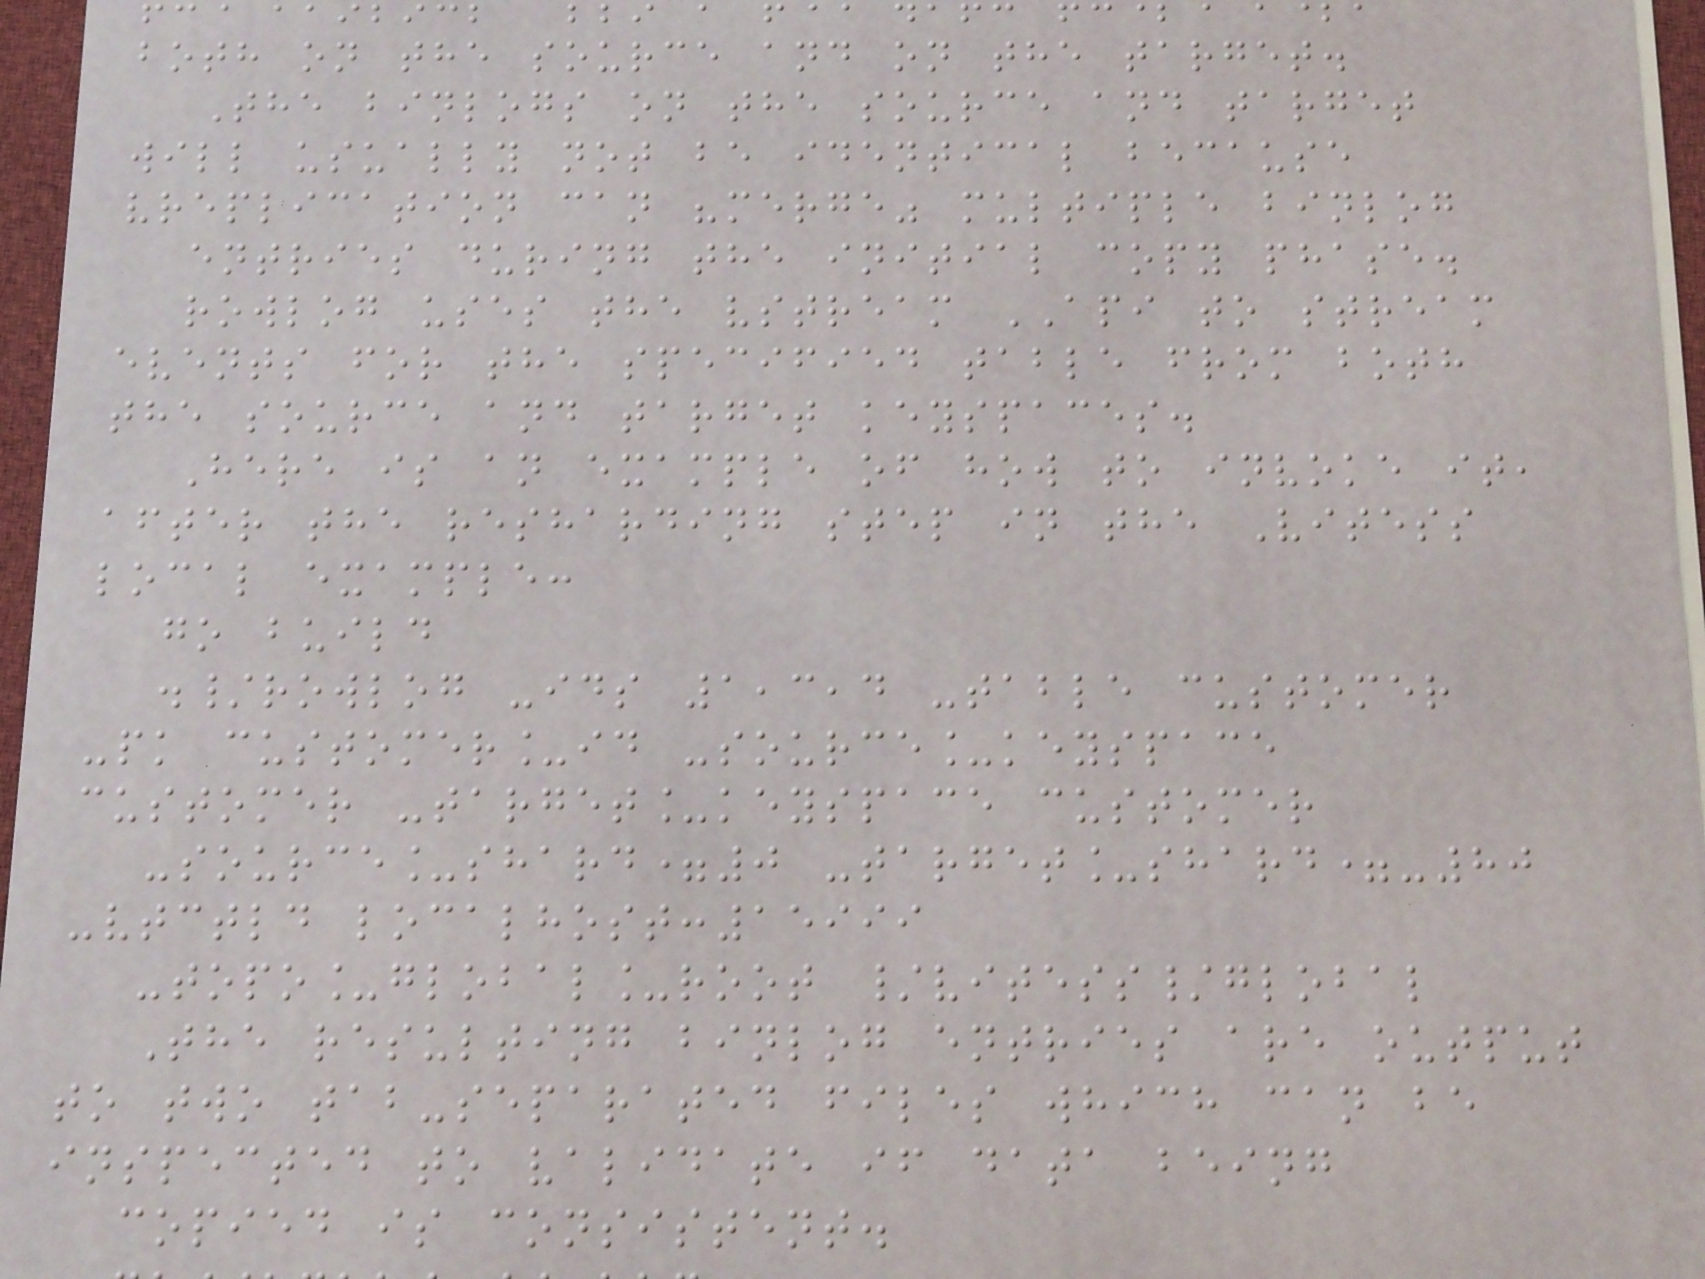both on the source and on the target.
The binlogs on the source and target
will usually not be identical because
vreplication can "merge" multiple binlog
entries during the initial copy phase.
rowlog uses the vstream API to stream
events for the specified table from both
the source and target keyspaces.
Here is an example of how to invoke it,
after the resharding step in the Vitess
local example:
go build
./rowlog -ids 1,3,4 -table customer
-pk customer_id -source_keyspace
customer -target_keyspace customer
-source_shard=0 -target_shard=-80
-vtctld localhost:15999
-topo_global_root /vitess/global
The resulting binlog entries are output
to two tab-separated files which can be
inspected to validate if data being
copied is consistent.
